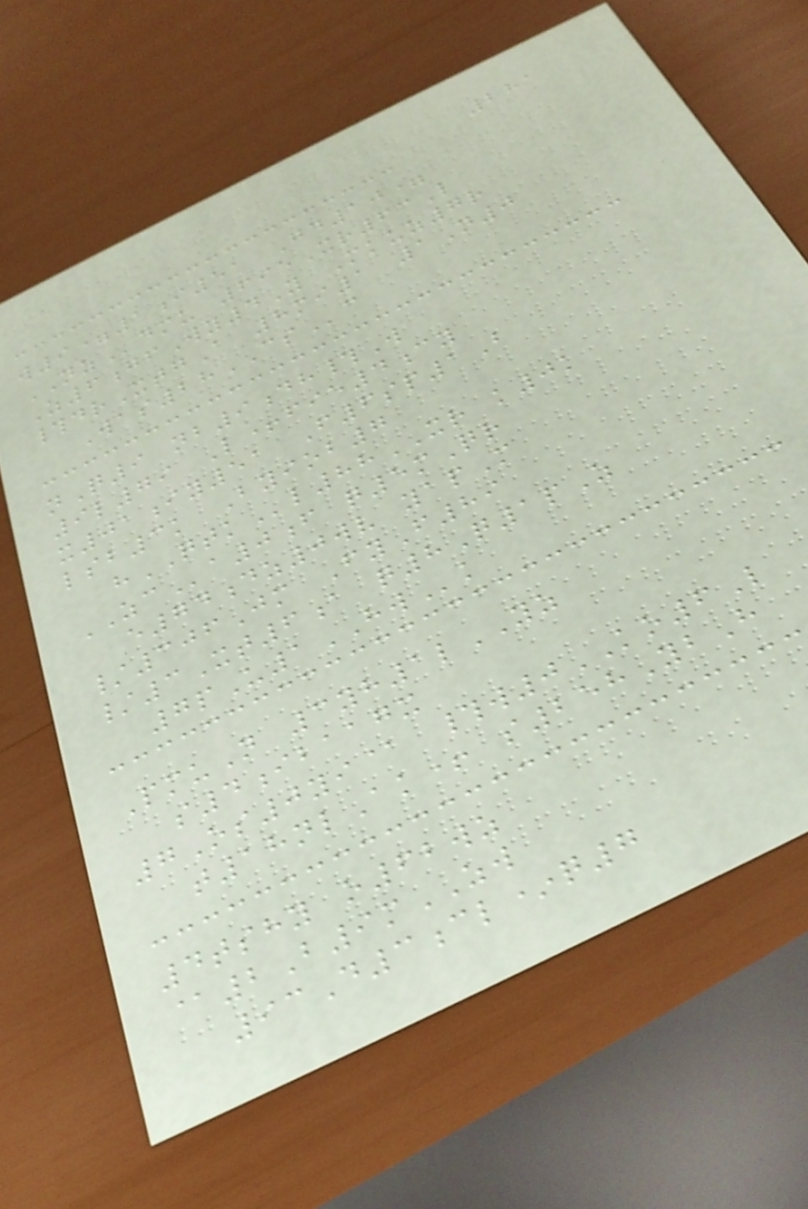281
w9=1i51 Gd10=
NZdmu 695Xr63L
Z6gfWy4Y Mkuz7r
#drXtgA 8mi1 1N0
Was28CSc
nQ9 nb9dh#W
9l79 L+fie4cy
x01iy51 F6sp1B
lsb3k Byiob7
hQTKl88XR k0k
ZCa0f q5mQr
e74dz0wv yapM
/306Jm FyF89
/3Xt6a q8Q1pZ
7pU1HWk
PmuN 3yh1lYZ
s4ibaagx
7Os0yi@ #w0KO6L
t18nlAk+ s258YbH
4tshy o62wz
@2B9mZW
93D3cl*q7
